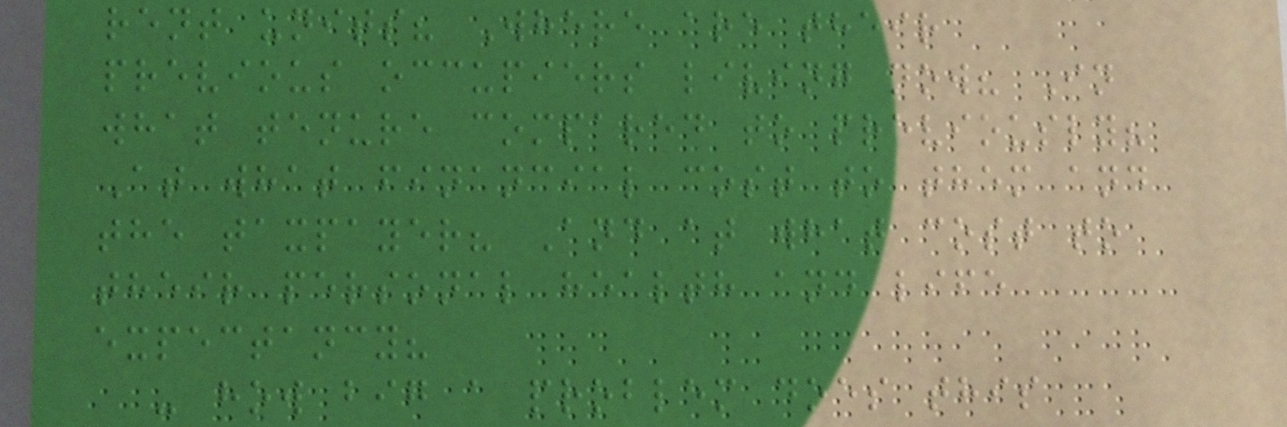rent units? Where are their
previous occupiers living now? In
what tenure compared to previously?
At what financial cost to them and
the taxpayer? And at what cost to
their personal health and life
expectancy?
- how big a problem does this
